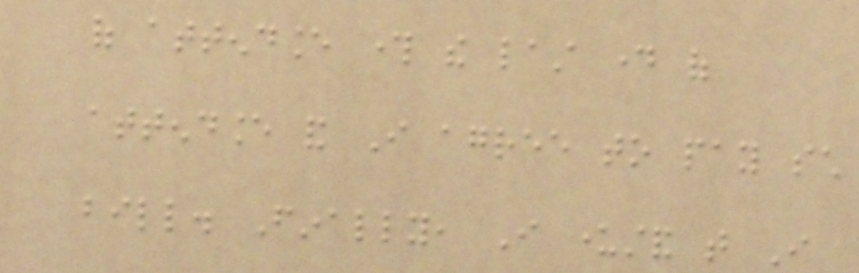of attendance through the last day of
attendance and I agree to pay such
bill. Finally, I understand that I
